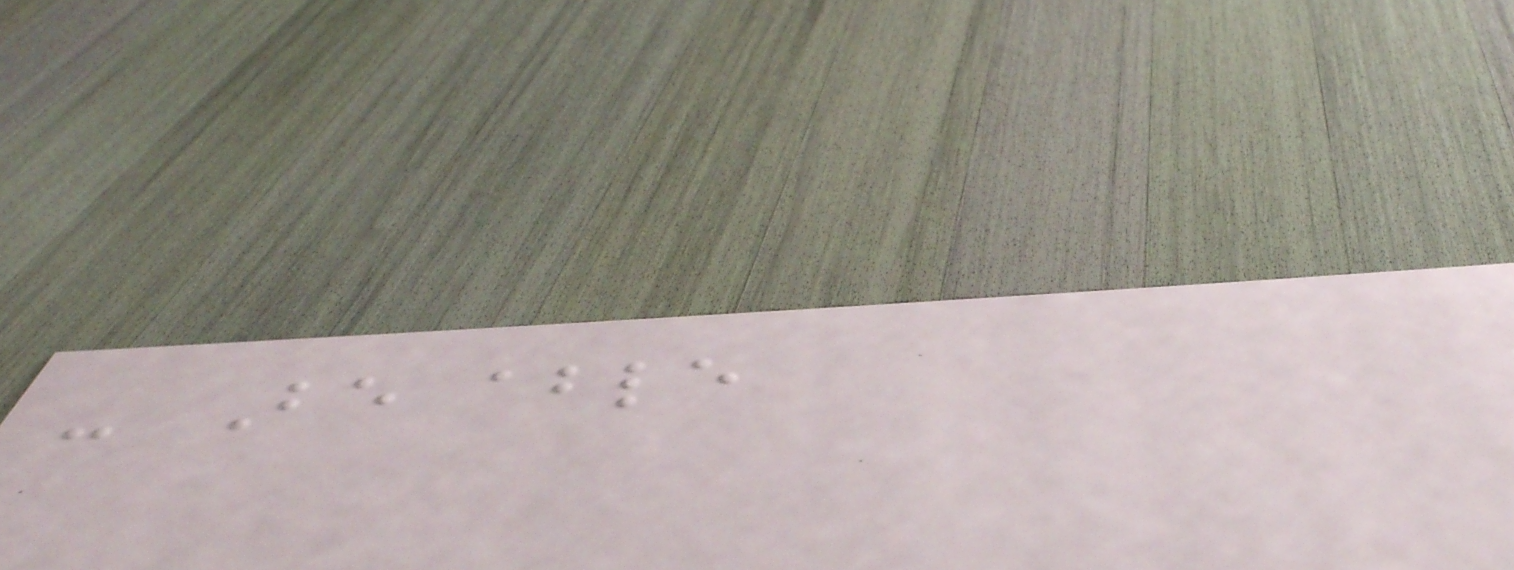- Be able
